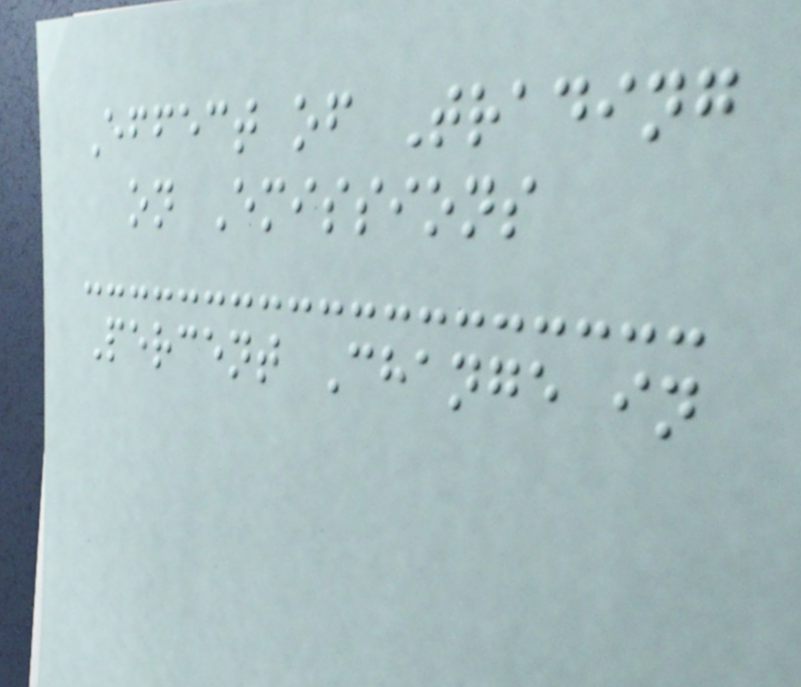Effect of Trading
on Emissions
Percent Change in
